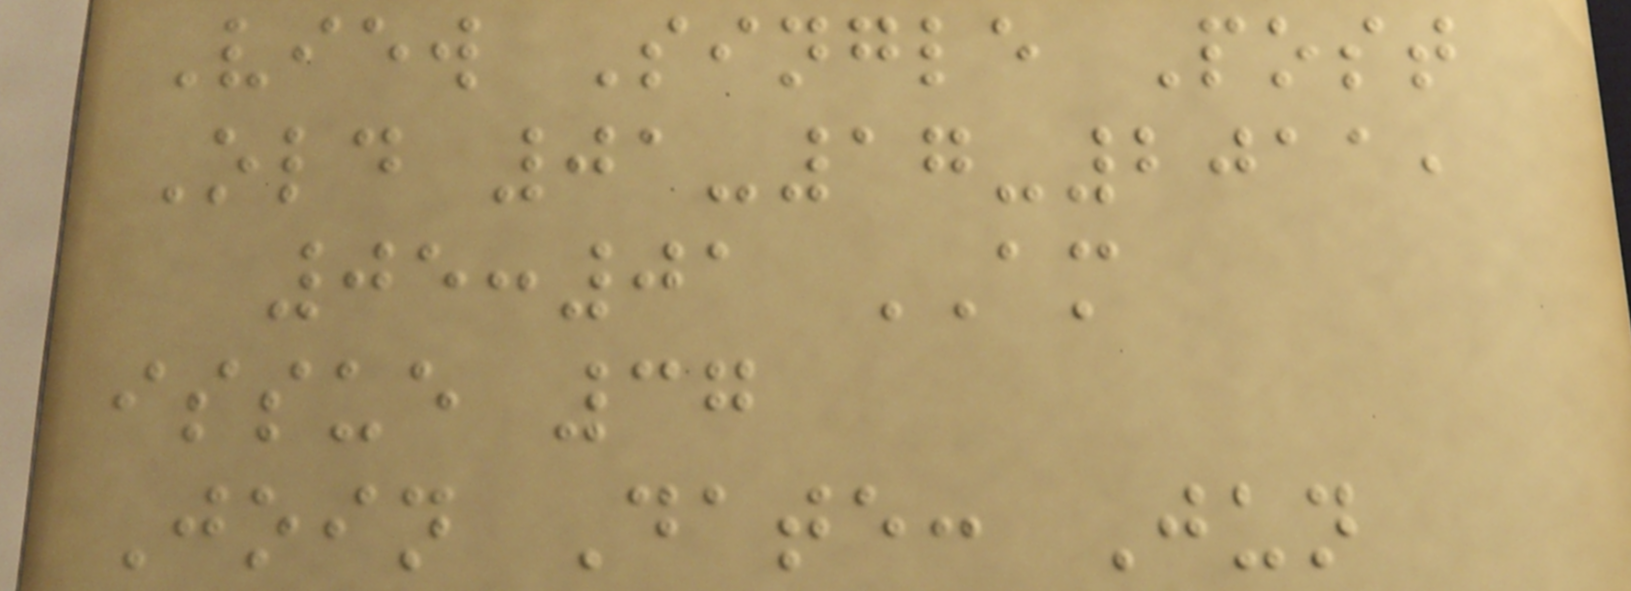View Single Post
Old 01-17-2011,
05:01 AM
issue 37
Join Date: Jun
